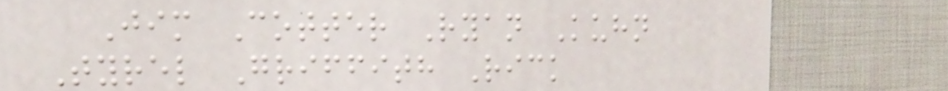Jim Cotter Ryan Kuhn
Tyrel Griffith Rick
